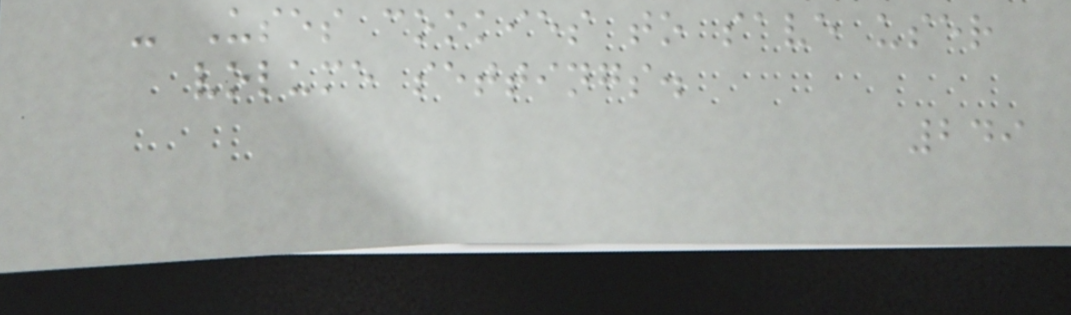- Uses cookies to save user
volume settings.
249
